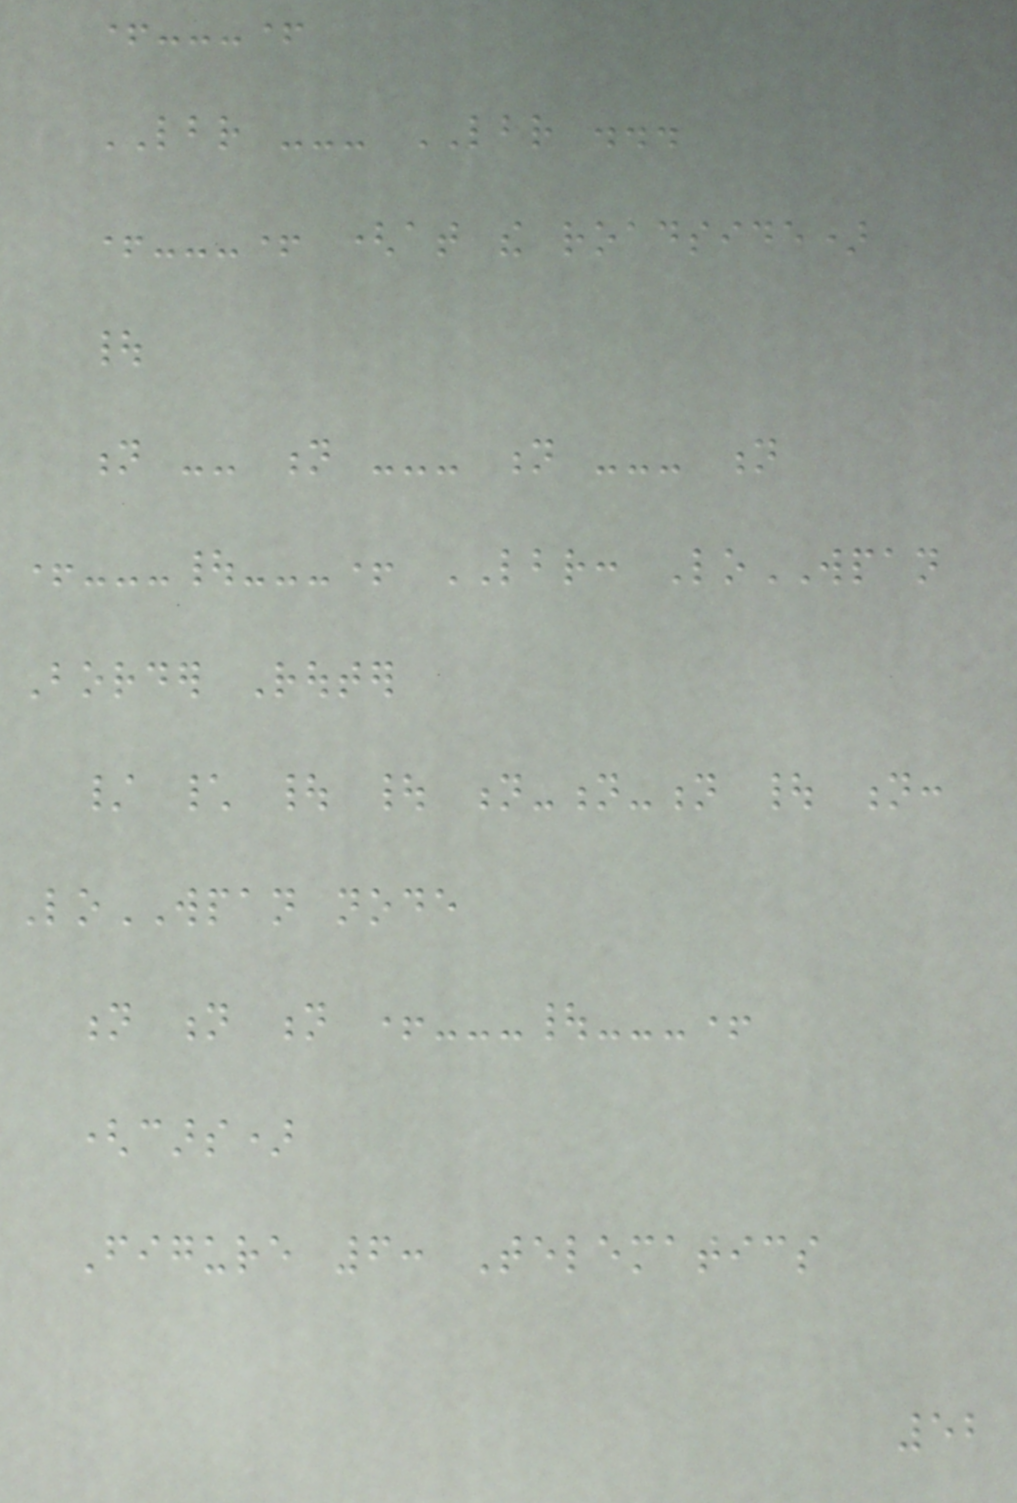+---+
LBR --- LBR ...
+---+ (at the roadside)
|
n -- n --- n --- n
+---|---+ LBR: LoWPAN
Border Router
/ \ | | n-n-n | n:
LoWPAN node
n n n +---|---+
(cars)
Figure 6: Telematics
52
